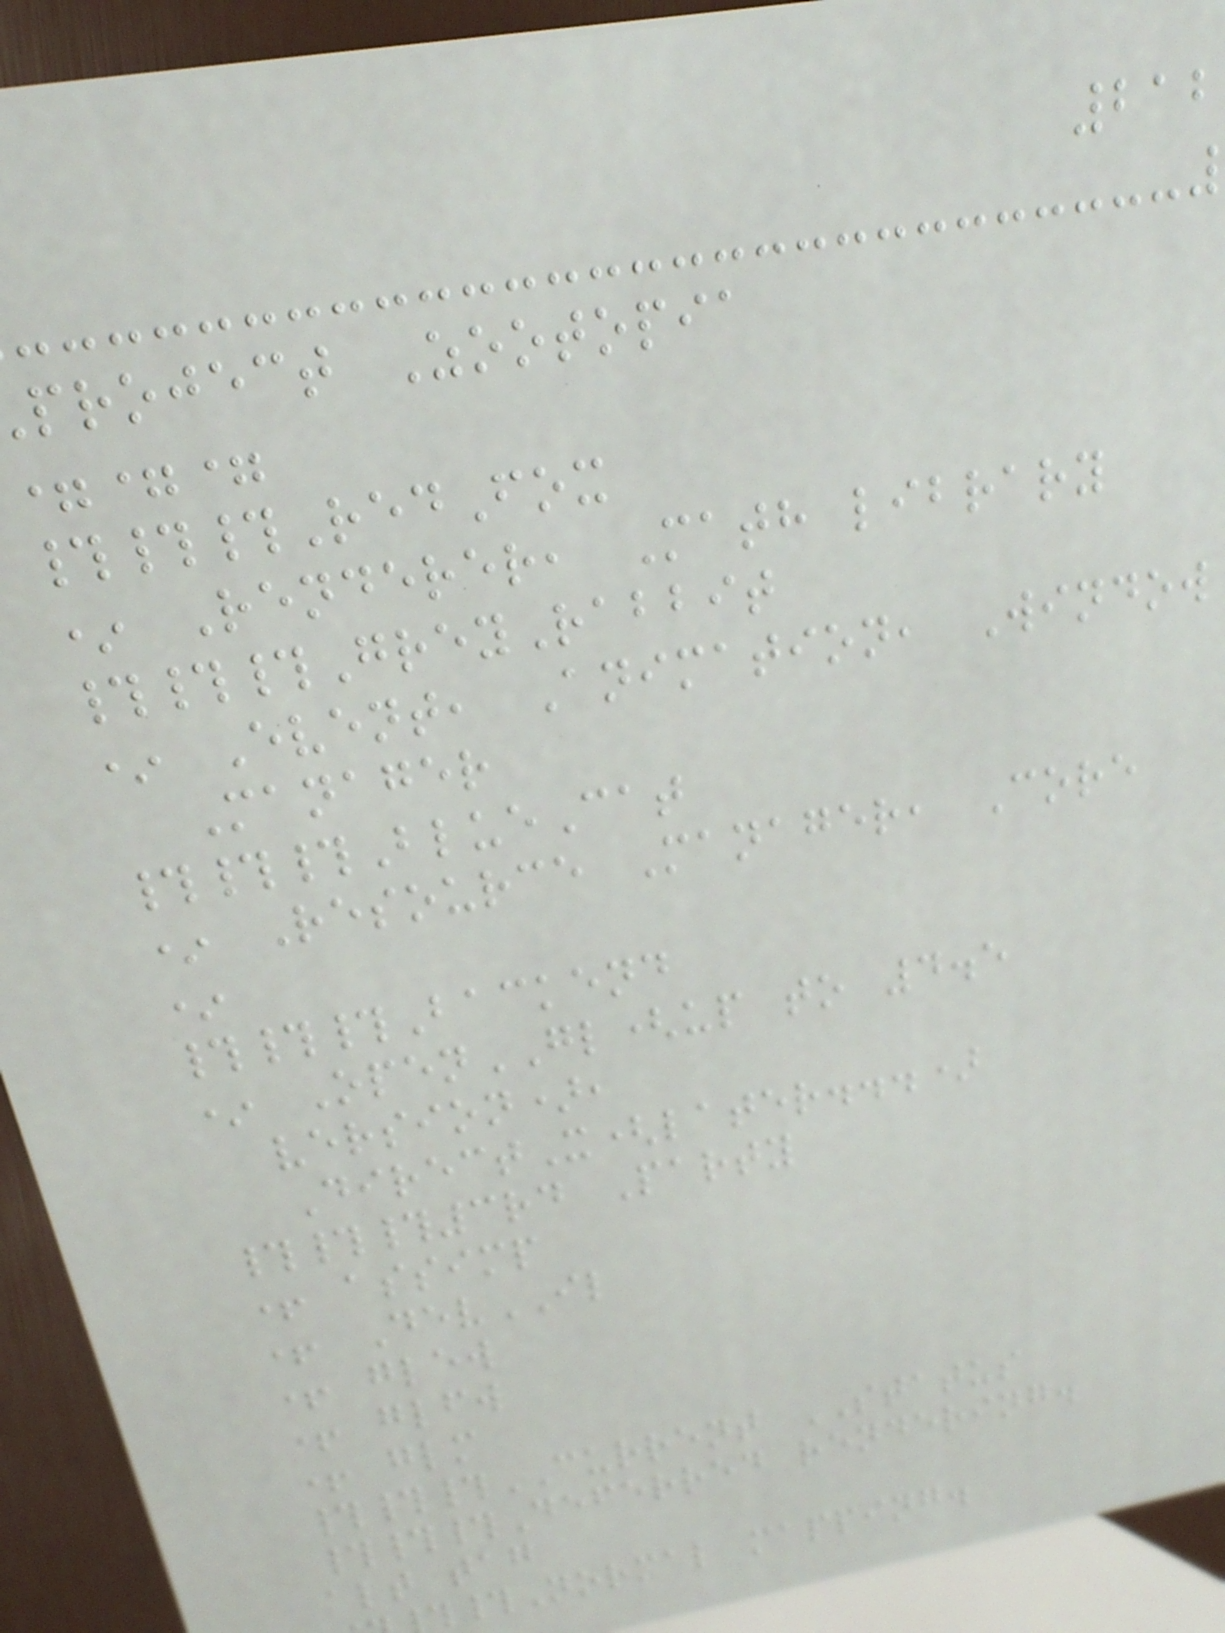212
project Zootopia
===
###RedFox
* Renderer, Math library
###GreyRabbit
* Event, Animation, Window
Manager
###BlueCat
* Resource Manager, Core
*
###Backend
* OpenGL(up to 4.5
version),
DirectX(later...)
###3rd Party
+ assimp
+ DevIL
+ glew
+ glfw
+ glm
###CURRENT STATUS
###Deferred rendering.
alt tag
#Normal mapping.
